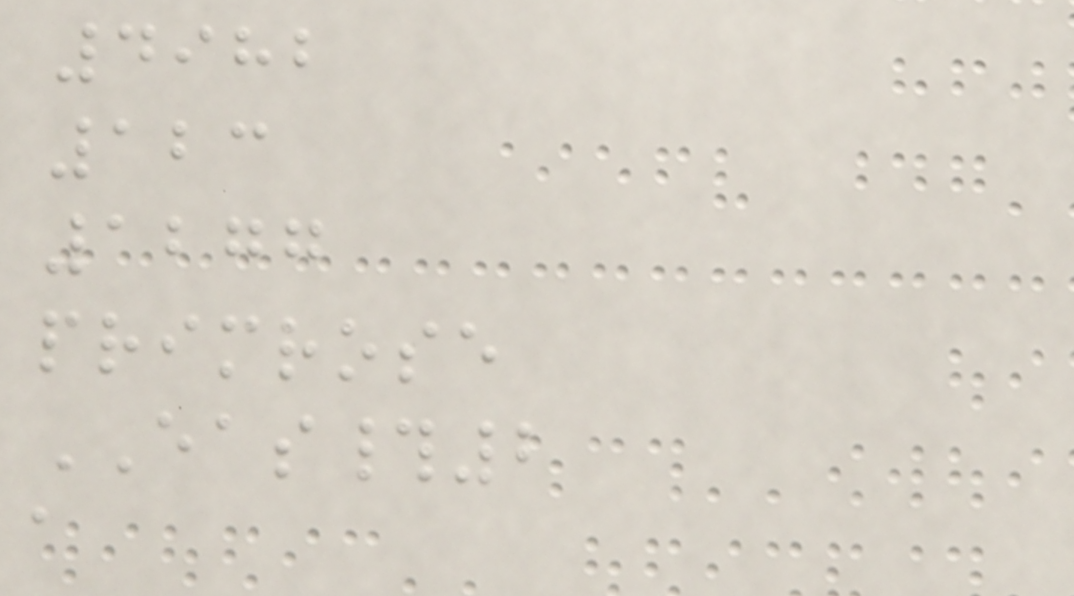4982
123
1277
primrose
EAS#2
a
